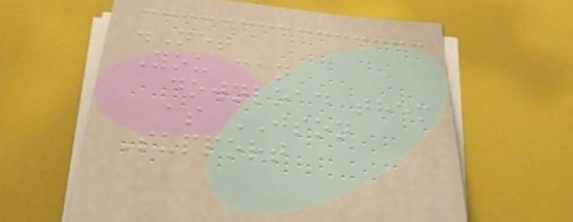.Net
You can
download them
as JSON
Support
